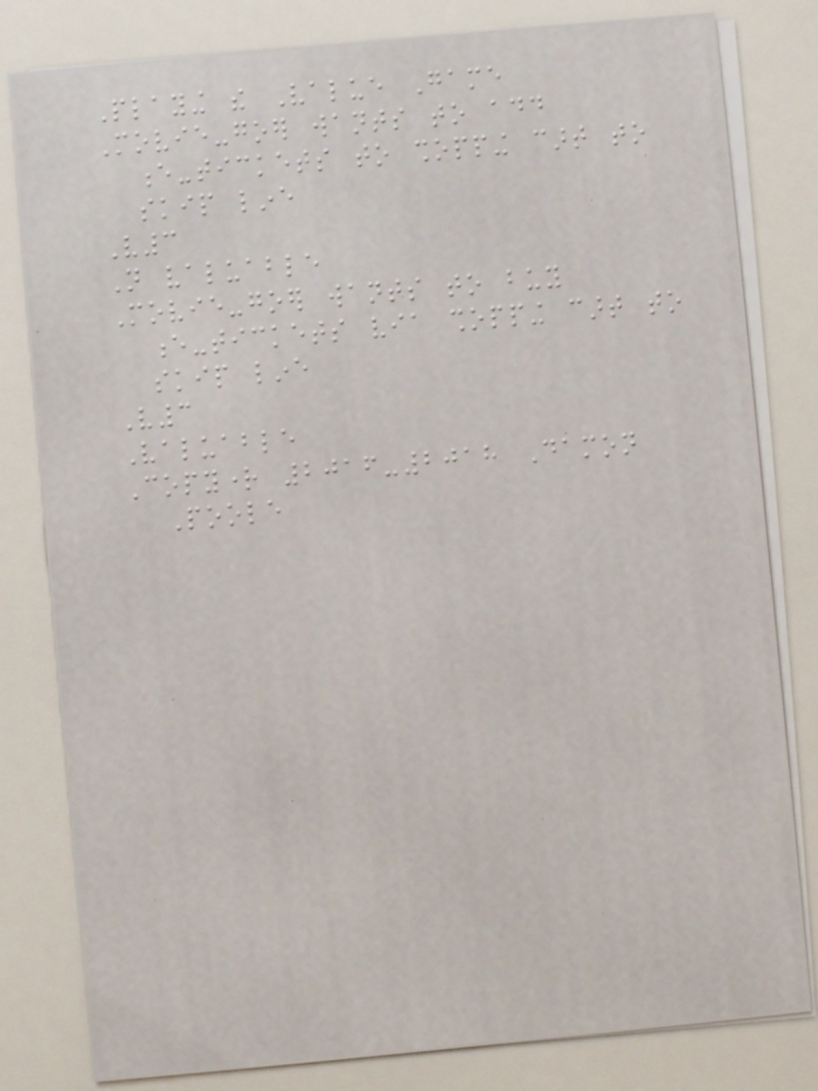Playing the Value Game
Movie-goer wants to add
e-tickets to shopping cart to
skip line
V3
Not valuable
Movie-goer wants to buy
e-tickets via shopping cart to
skip line
V3
Valuable
Copyright 2016-2018 Damon
Poole
